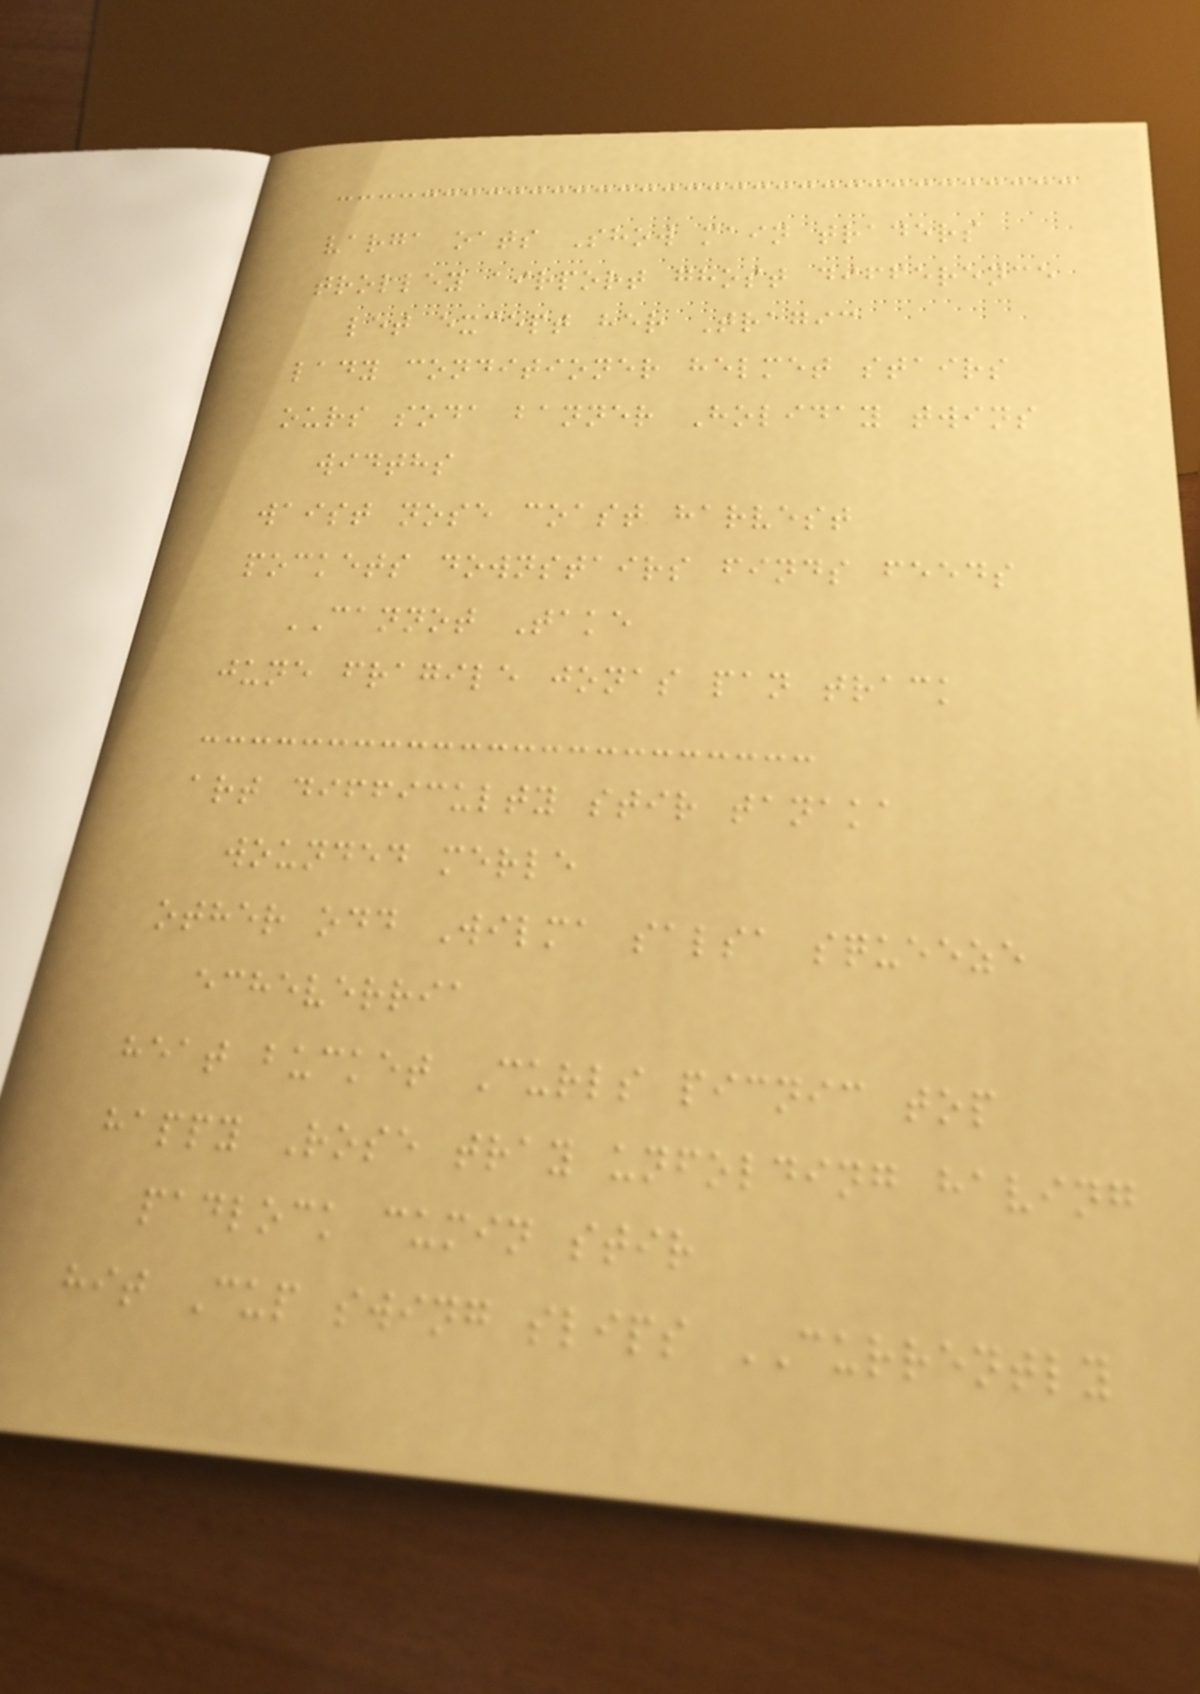varga oats Show main traders
trolley airport ghost difference
let except her Tragic
lady conditioner helmet stairs
ours soda banner Holiday twins
widths
waist nose coast harvest
pockets downstairs finds feeds
CANNOT Take
june fragile jonas pan track
art difficulty stir tanaka
wounded merle
other odd Wilma salsa squeeze
echeverria
heat bucket Curls picnic top
happy Rose tray unfolding having
padlock cumin stir
hit Cup swing slips CURRENTLY
